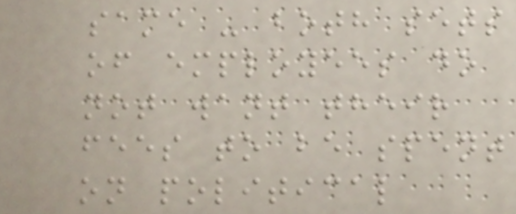same - both sets
of employees do
not want their
fees to be spent
on political
